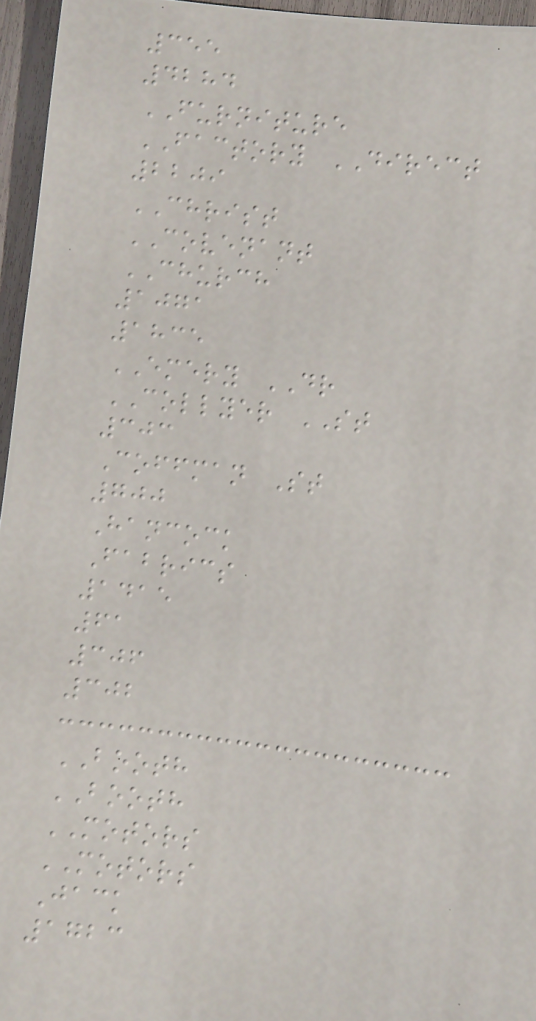355
4284
FURNITURE
FACTORY DIRECT
2209
CHRIST
COVENANT
CHURCH
1071
1835
EMERY DR
COLLYER ST
303
Coffman St
700
Hancock
Fabrics
1415
61
306
302
BOOTH
BOOTH
MOTORS
MOTORS
Jack
1723
